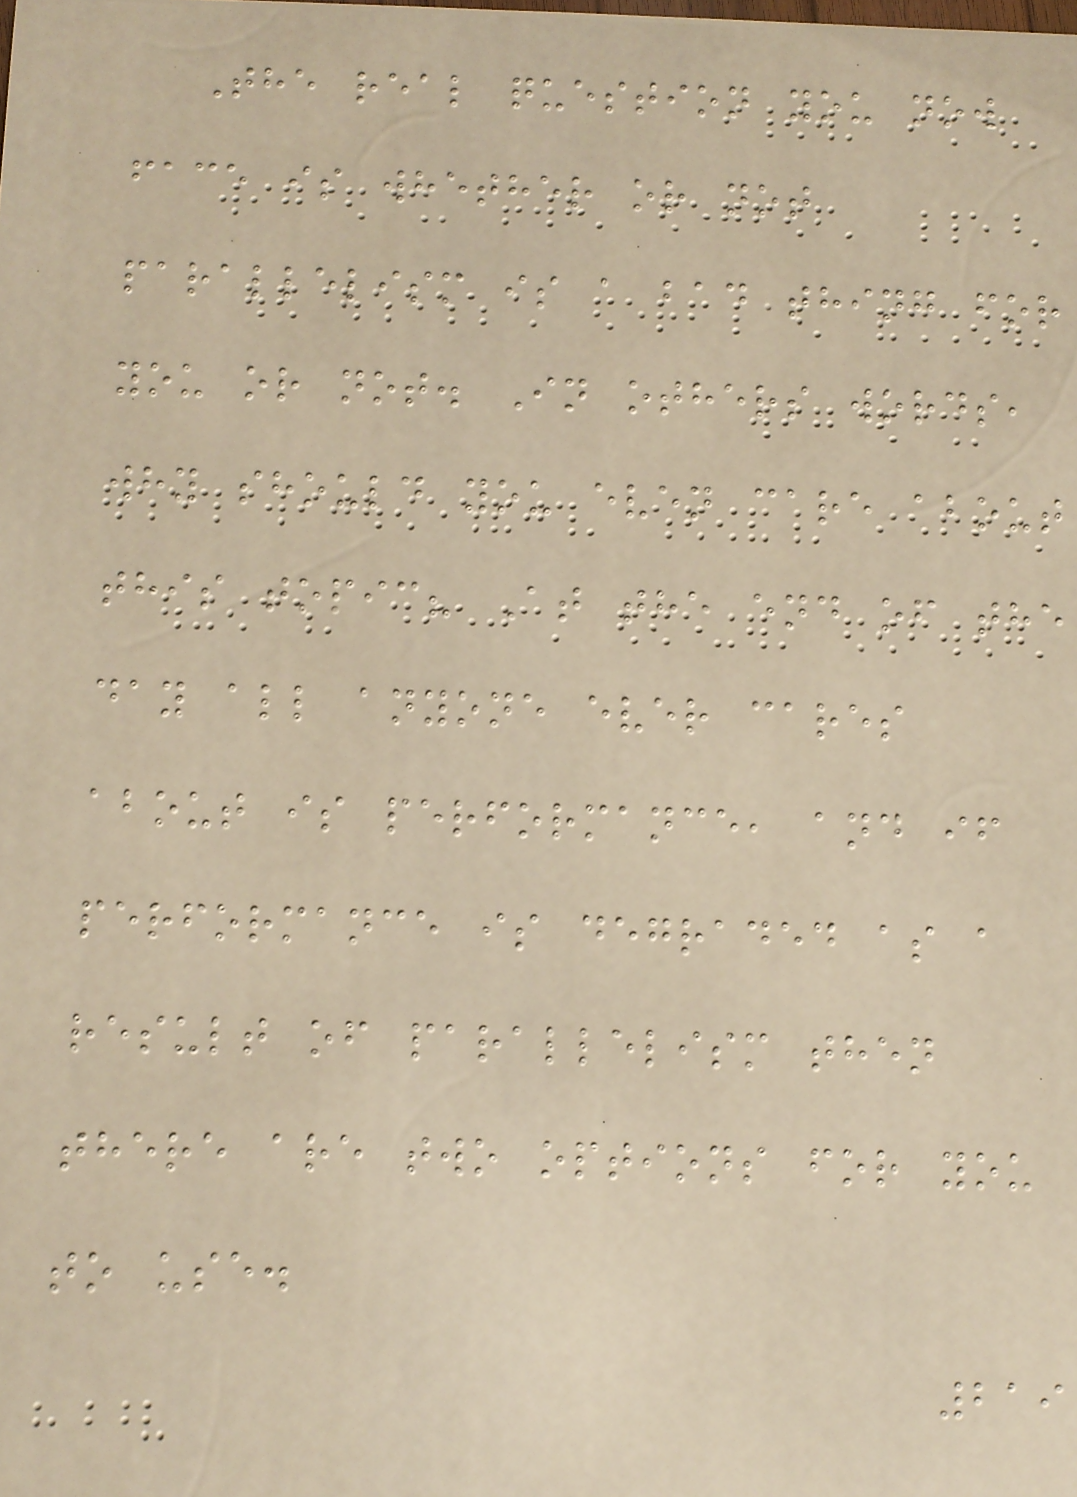The real question you now
face is whether or not
parallelism is a bad thing for
you or not. In others words,
why should you even care about
this topic? At the end of the
day all anyone ever cares
about is performance, and if
performance is degraded as a
result of parallelism then
there are two options for you
to use.
219
